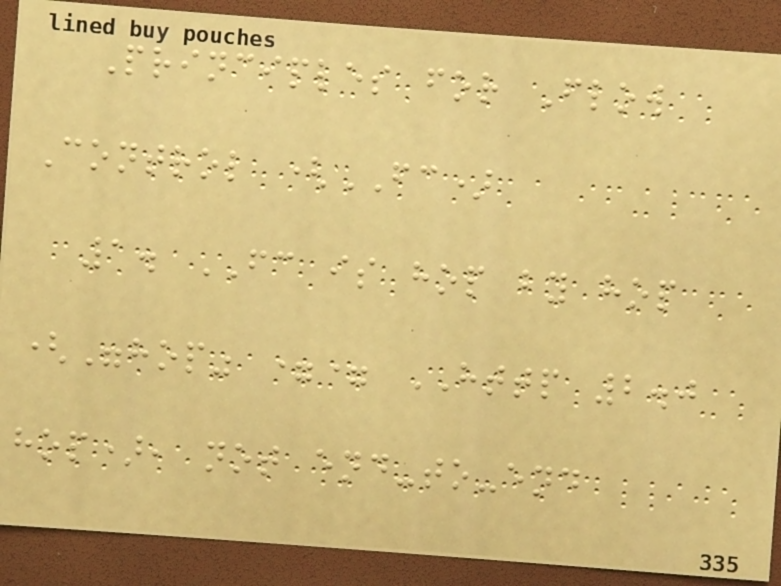Principles for Flow
Control (FC)
1. FC is hop by hop
("hop" == HTTP 2.0
hop), not end-to-end
